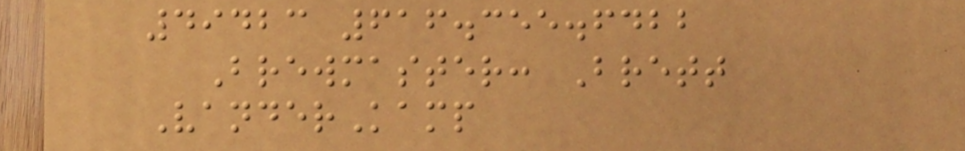49423 616.355.6422
Brewmaster: Brett
VanderKamp
